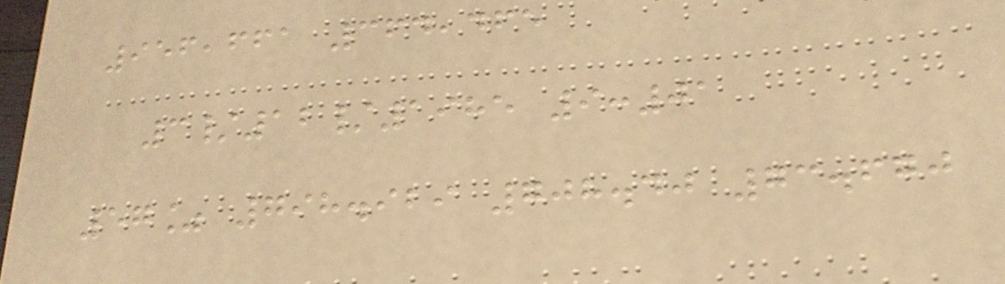956,661 364,465
3/12/1985 9:01
57% 798.929 708.40 73.670
